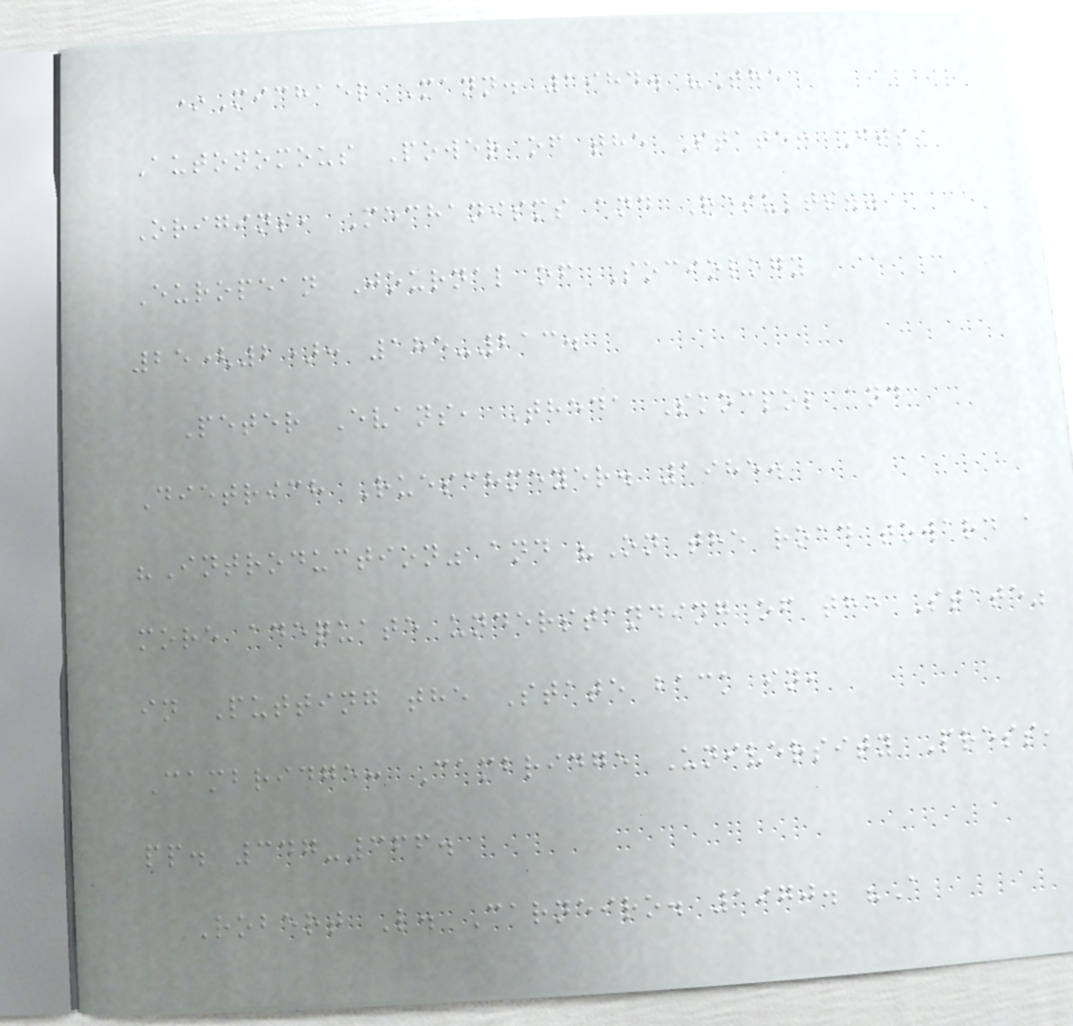*Michael Mann. 1984. "The
Autonomous Power of the State: Its
Origins, Mechanisms and Results."
European Journal of Sociology
25(2): 185-213.
Peter Evans, Theda Skocpol and
Dietrich Rueschmeyer. 1985.
"Introduction" and "On the road toward a
more adequate understanding of the State"
in Putting the State back in,
Cambridge: Cambridge University Press,
pp. 347-366.
Robert L. Carneiro. 1970. "A
